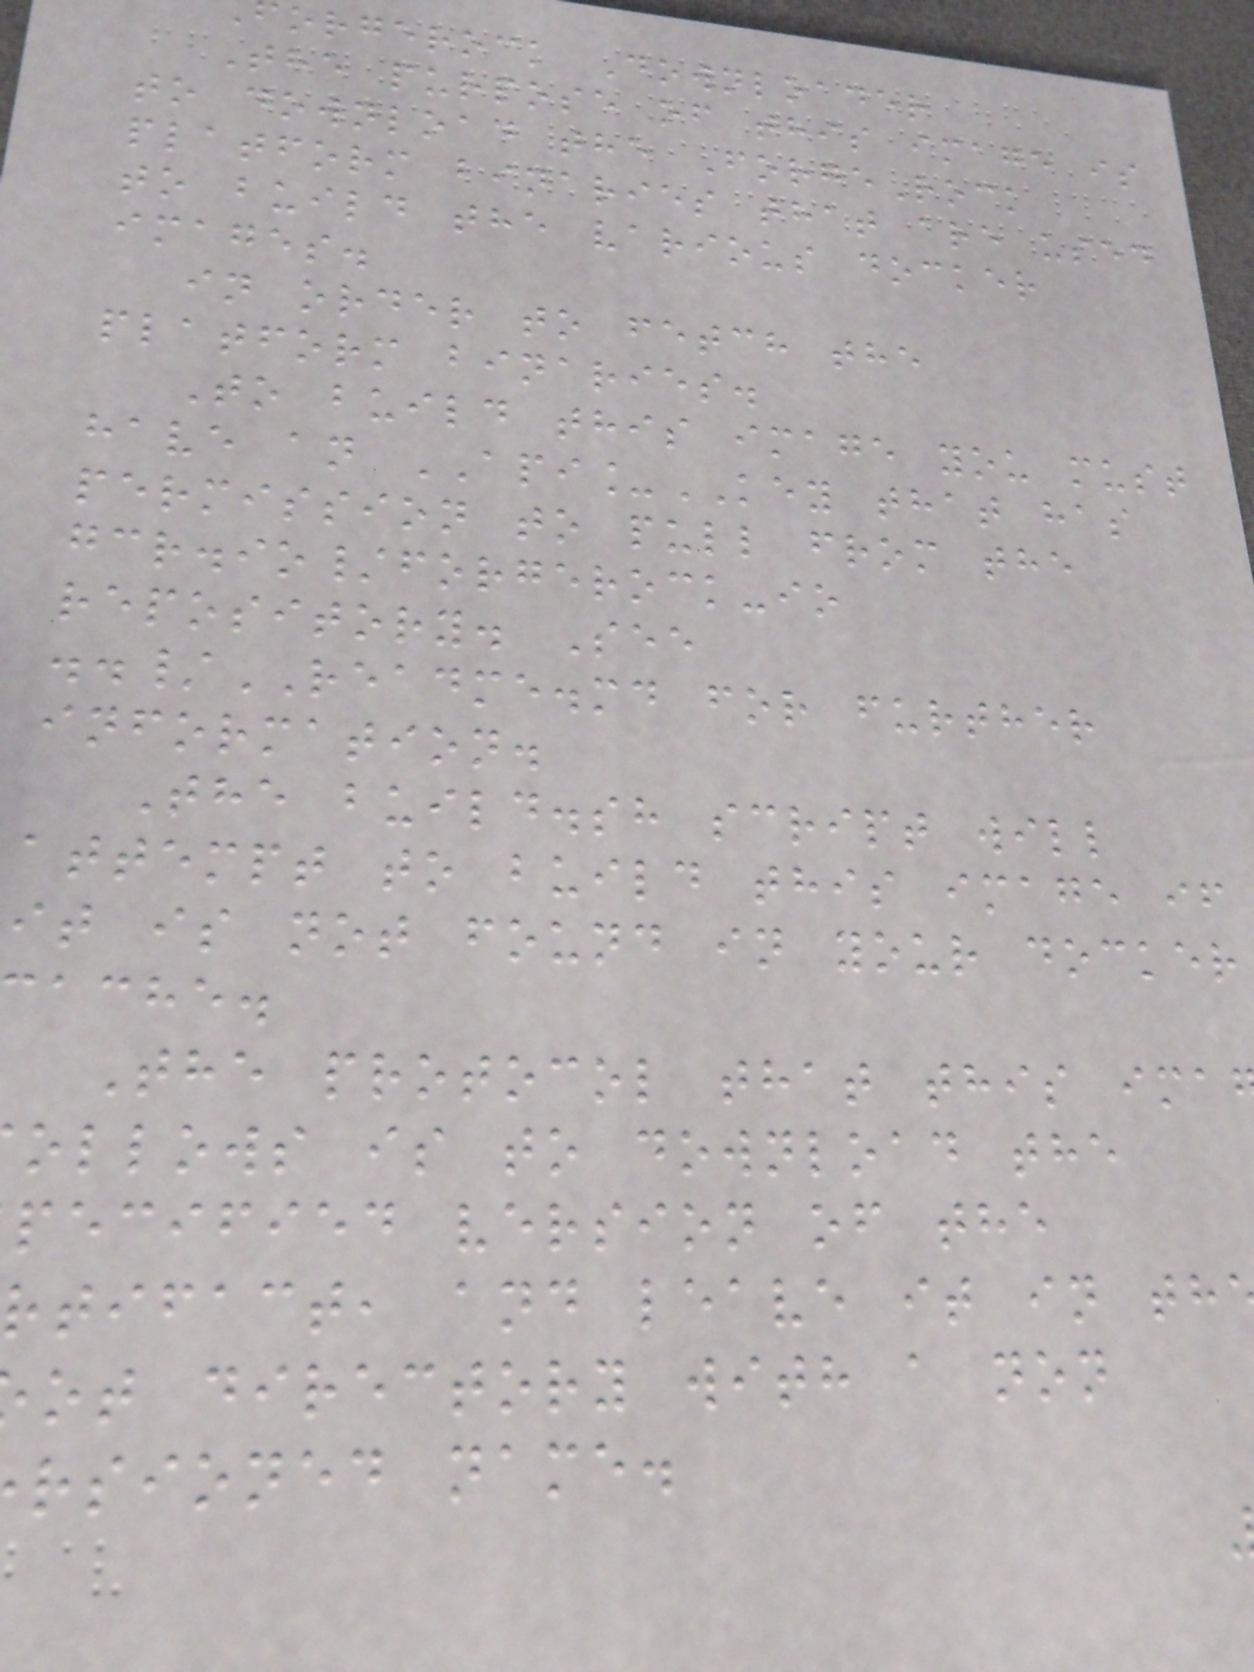orgerock Downloader
The purpose of this image is
to download the ForgeRock
platform binaries that are used
to build the various docker
images.
in order to fetch the
platform binaries.
To build this image you must
have an API_KEY that has
permission to pull from the
gcr.io/forgerock-io
repository. See
../README.md for further
information.
The build.sh script will
attempt to build this image if
it is not found in your docker
ache.
The protocol that this ima
ollows is to download the
pecified version of the
rtifact, and leave it in th
ot directory with a non
rsioned name.
